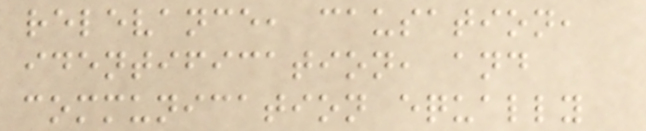relevance, causation,
identification, and
communication equally
